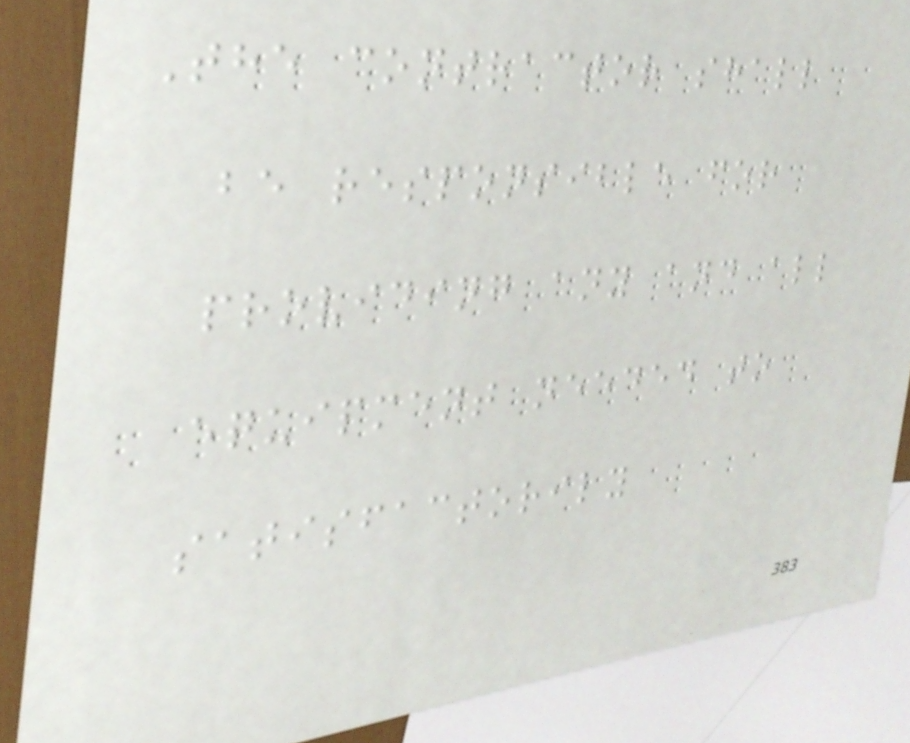The contractor shall
be responsible for
providing any and all
equipment needed to
satisfactorily
